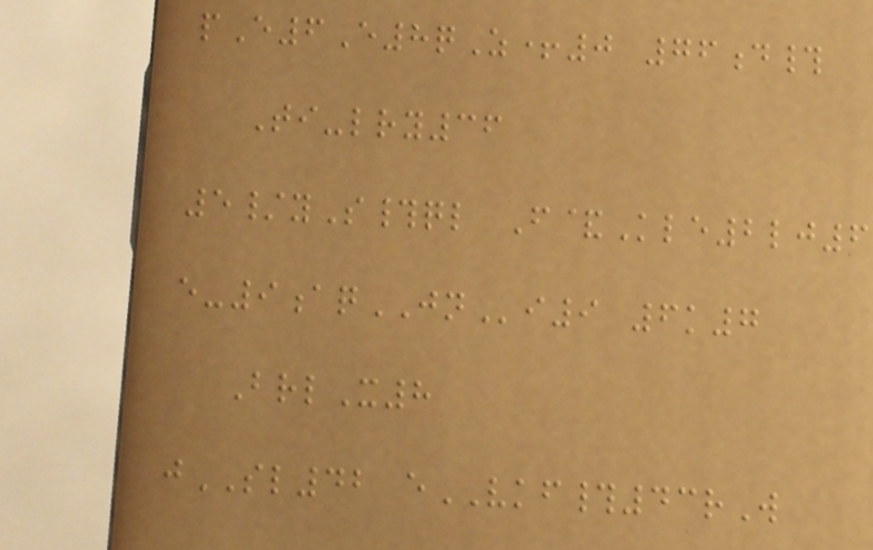pE6E8qZ+0 76d#
Ti-lry36
5/yS#ql F&Kle2lj6
e-9aqJNi9 6k7
BrlX8
jSL42 eVKF#43rW
